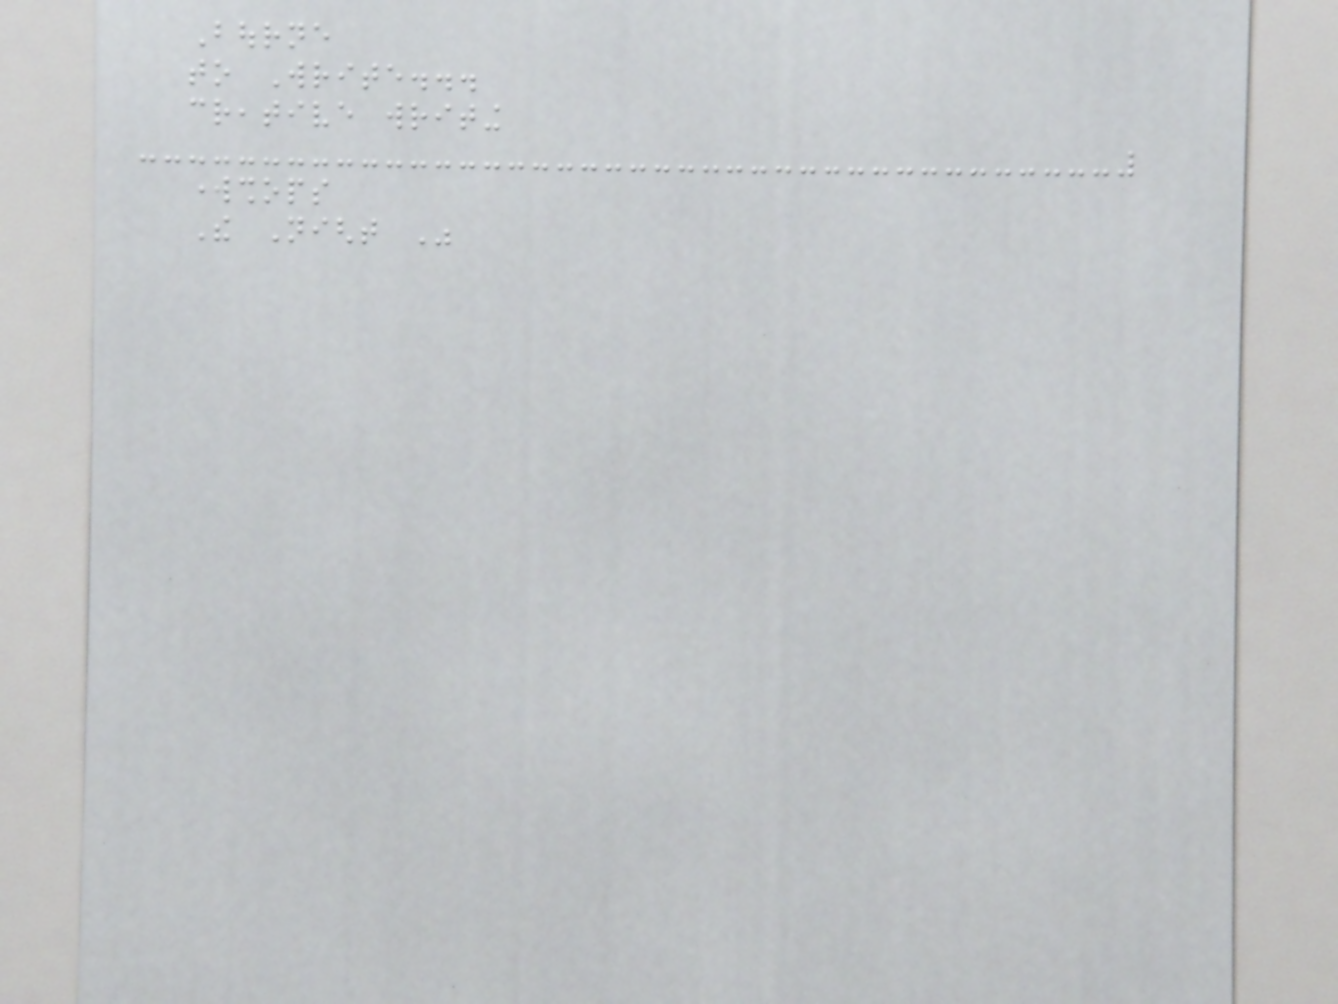Bourne
to Write...
creative writing
workshops
The Night Was
